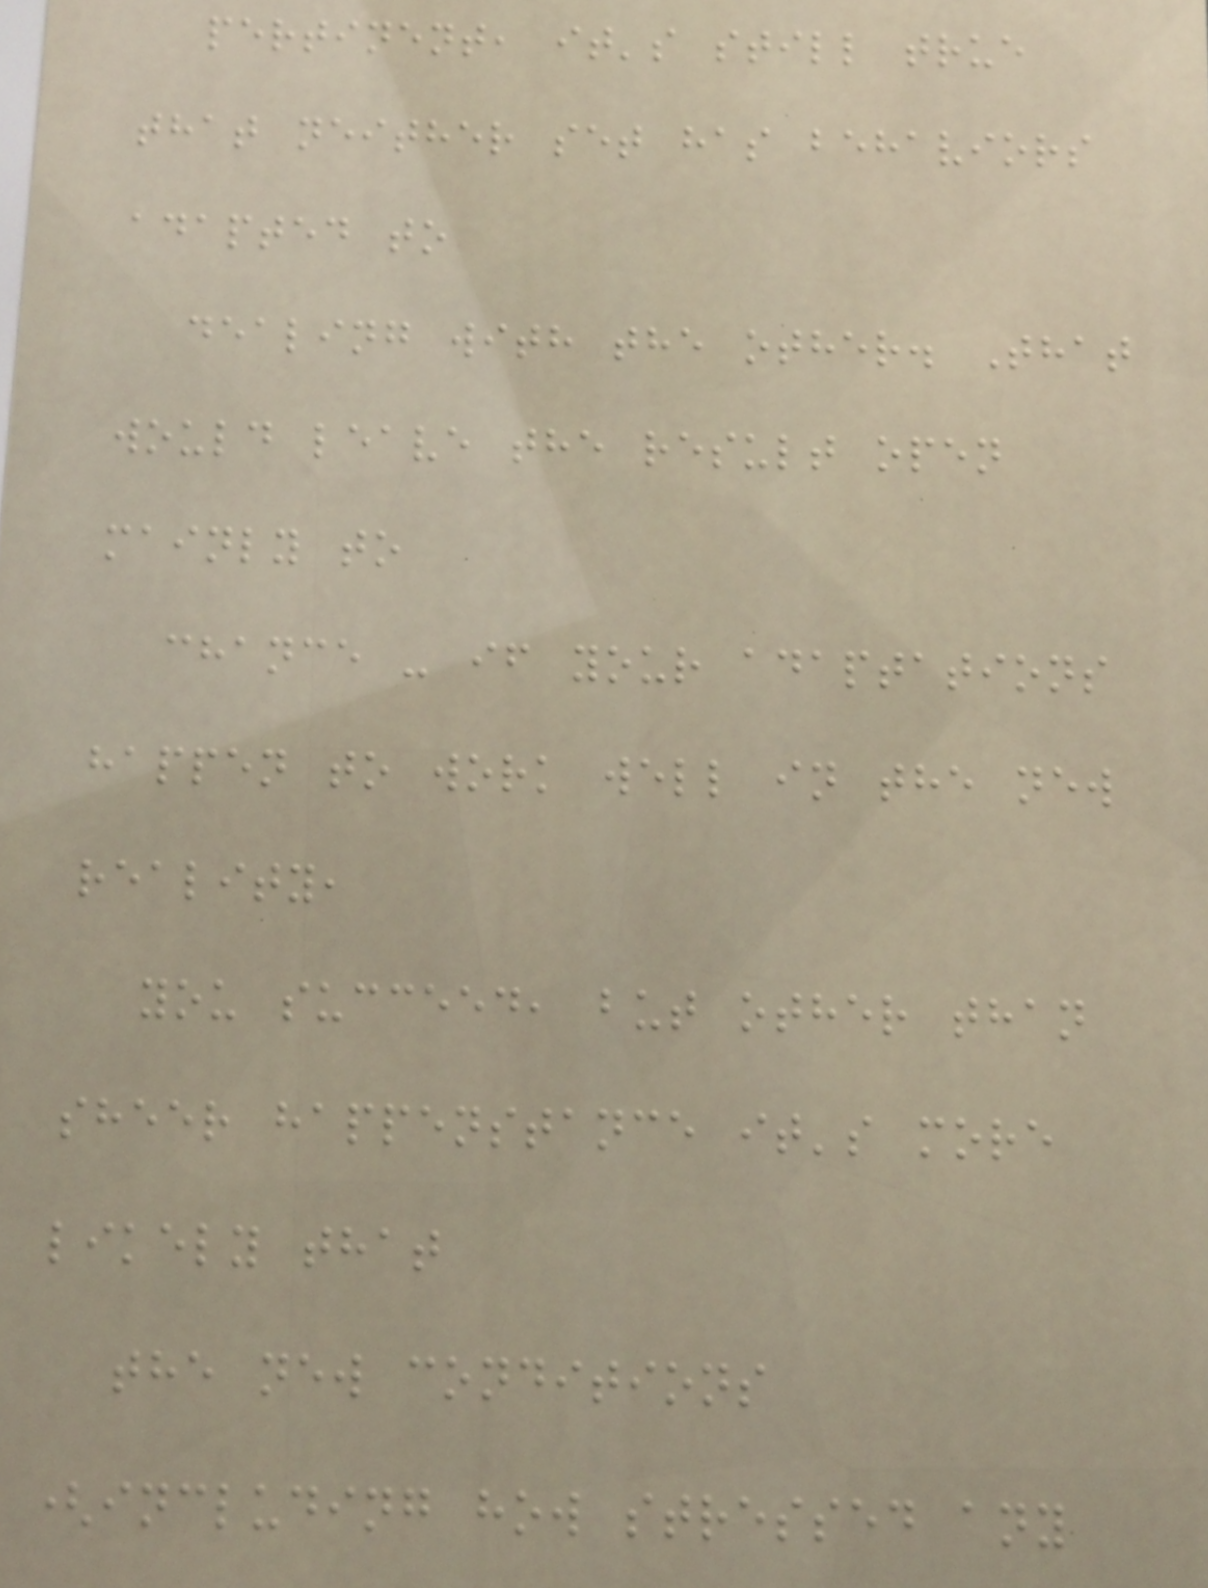pertinent, it's still true
that neither set has behaviors
adapted to
dealing with the other. That
would leave the result open
mainly to
chance - if your adaptations
happen to work well in the new
reality,
you succeed, but other than
sheer happenstance it's more
likely that
the new conditions
(including how stressed any
